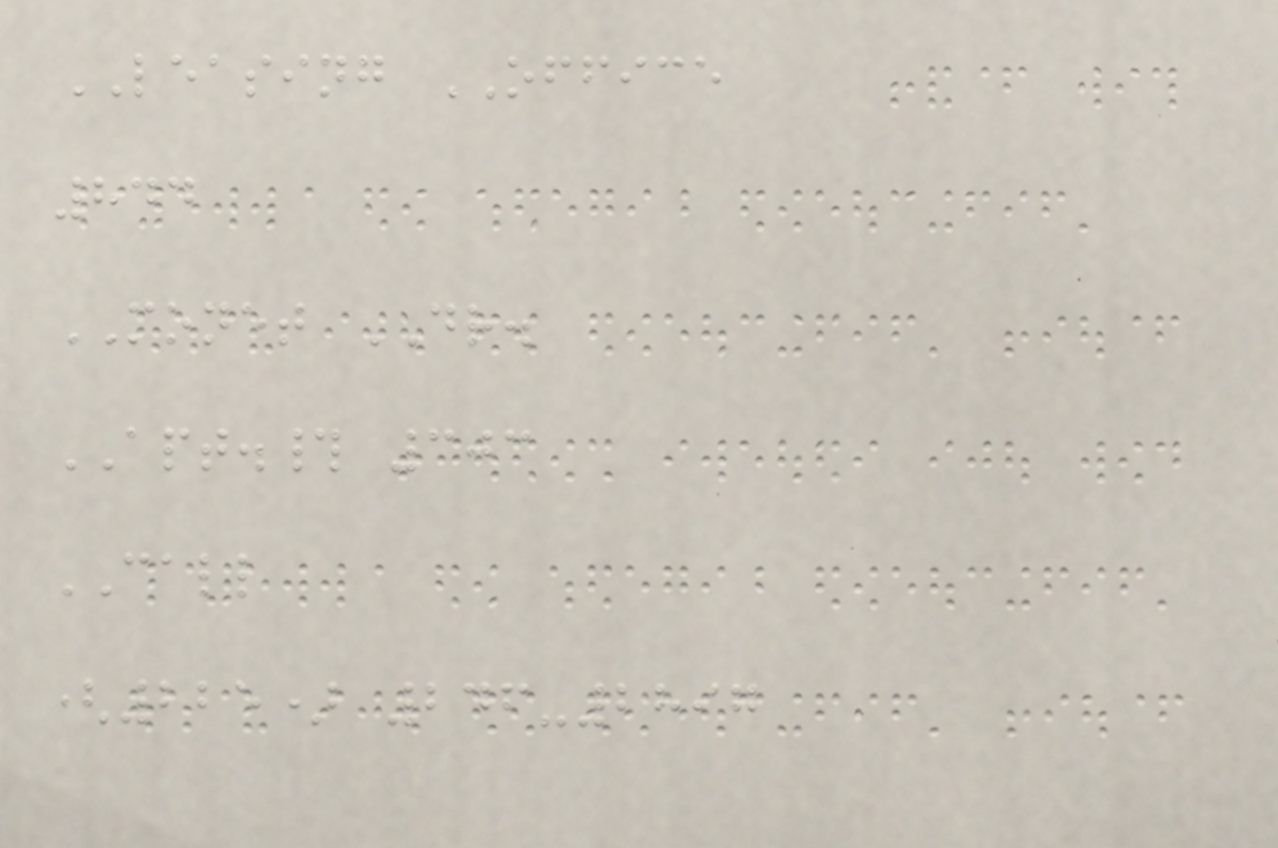LEASING OFFICE
844
MONET DR.
APT.# 303
CALL
(225) 246-2897
